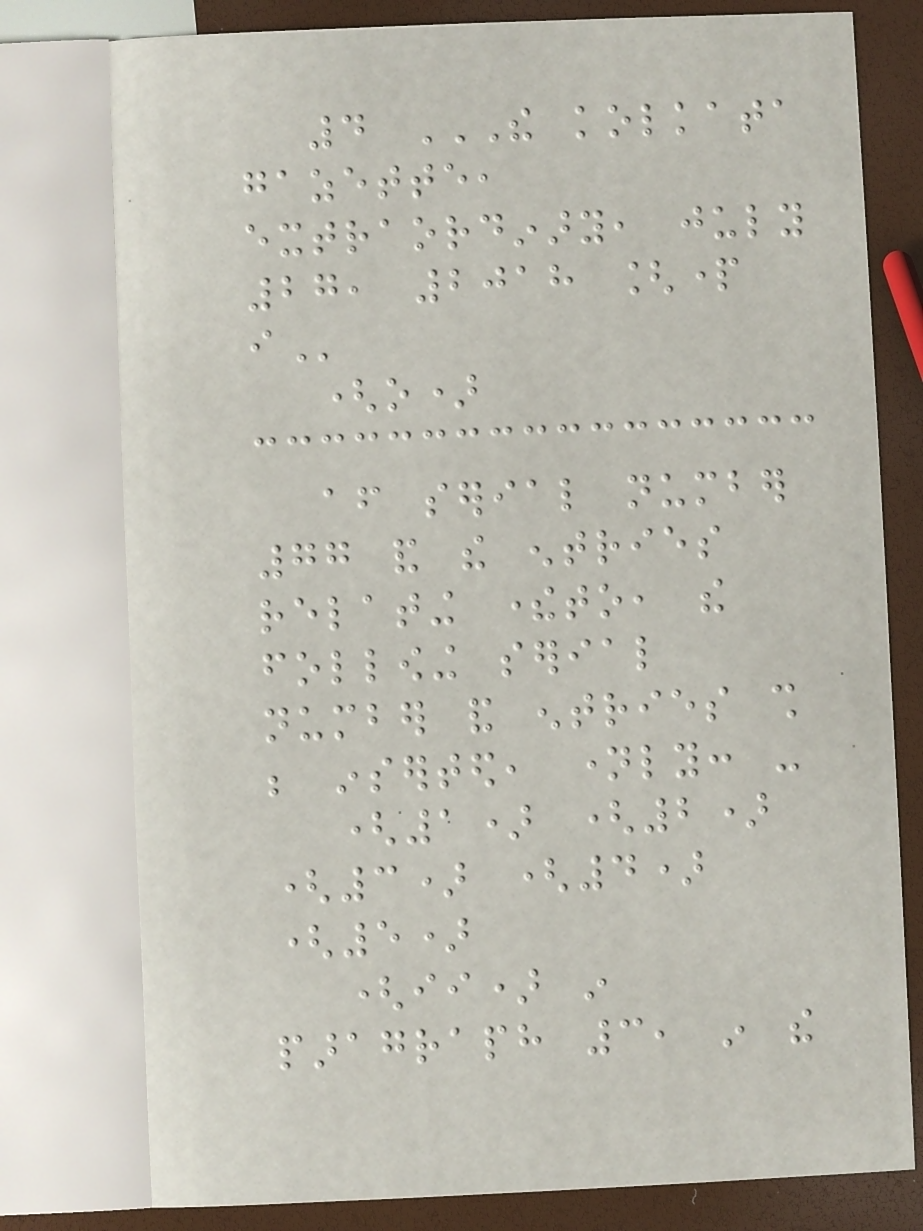4 THE KOLKATA
GAZETTE,
EXTRAORDINARY, JULY
27, 2018 [PART
I
(o)
after serial number
77 and the entries
relating thereto, the
following serial
number and entries shall
be inserted, namely: -
(1) (2)
(3) (4)
(5)
(ii) in
paragraph 3, in the
